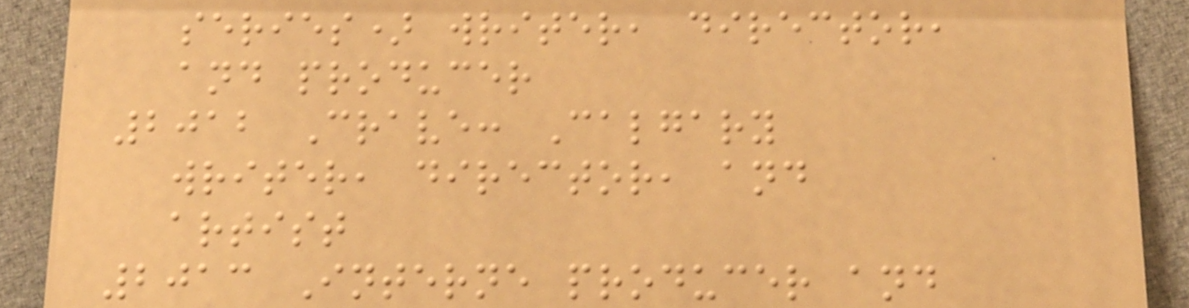series) writer, director,
and producer
2012 Crave: Calgary
writer, director, and
artist
2013 Interne producer and
